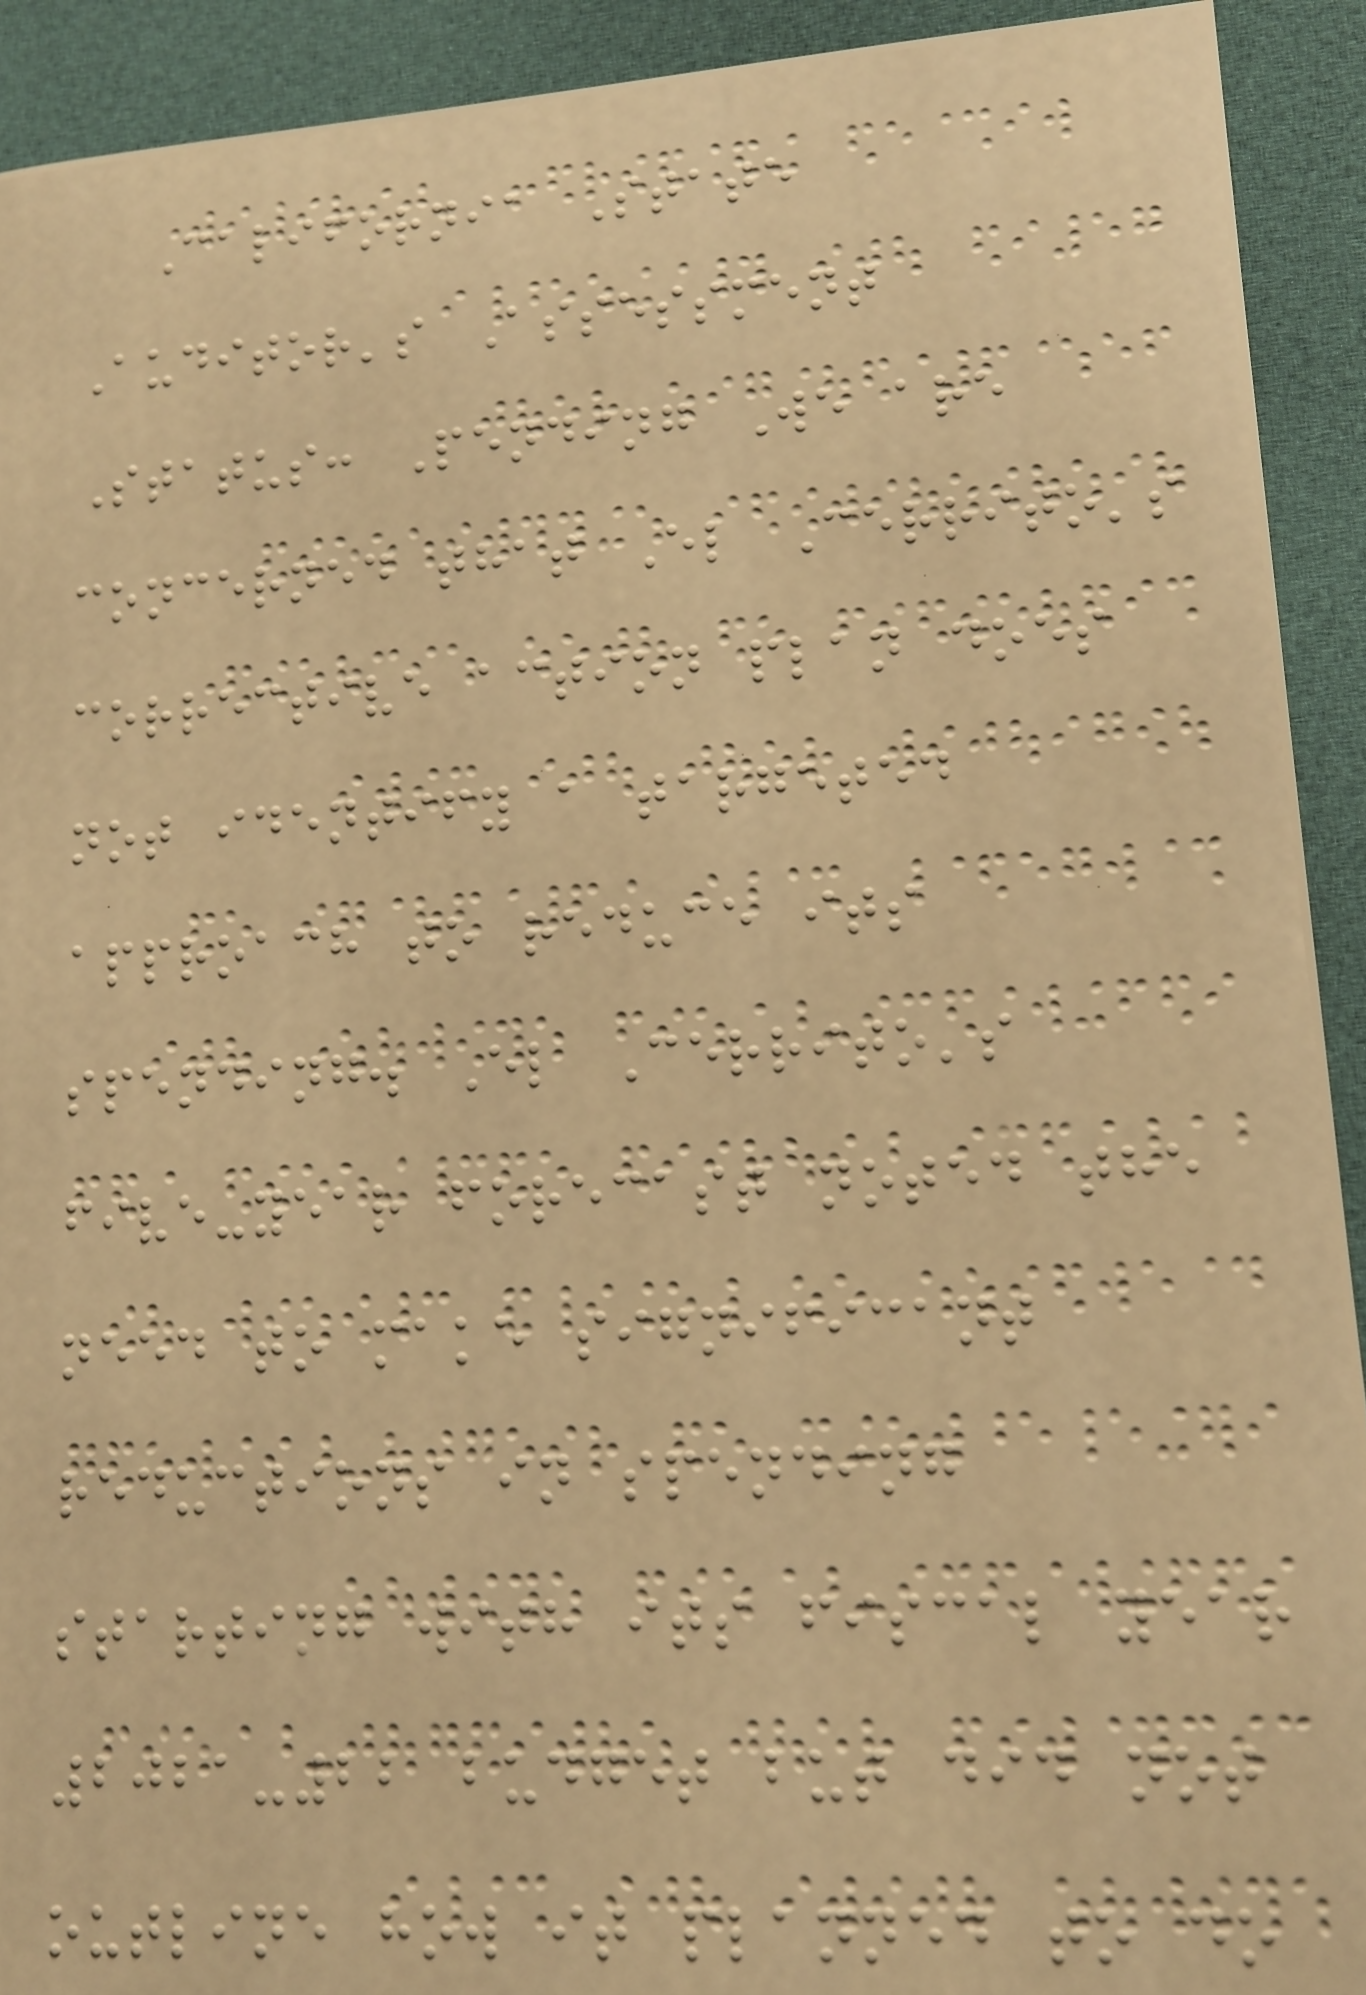California State
Auditor's Assessment
Status: Pending We are
concerned that El Cerrito's
corrective action plan does
not identify a targeted
approach to reduce its
spending. El Cerrito's
five-year forecast noted the
need to make significant
reductions in spending
starting with its fiscal year
2021-22 budget but did not
outline how it planned to do
